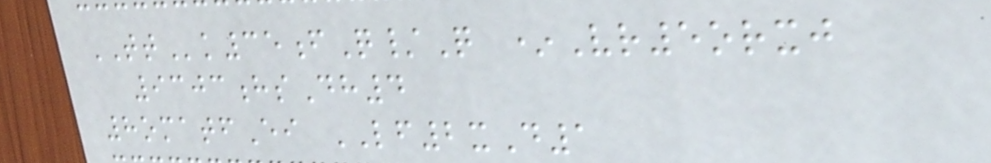TTk35fQ/Q *Vr5orxj
9303hsDh4
8omatfEi LF2xD1
